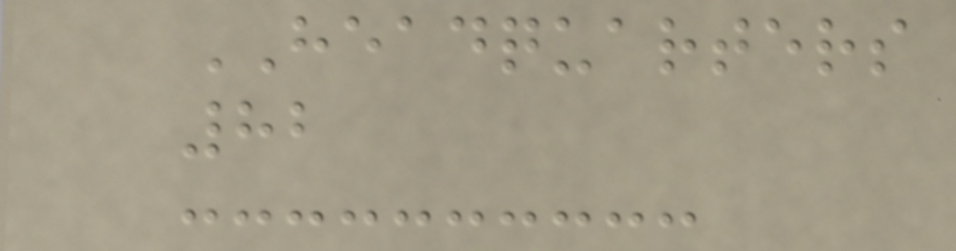HEADQUARTERS
82
